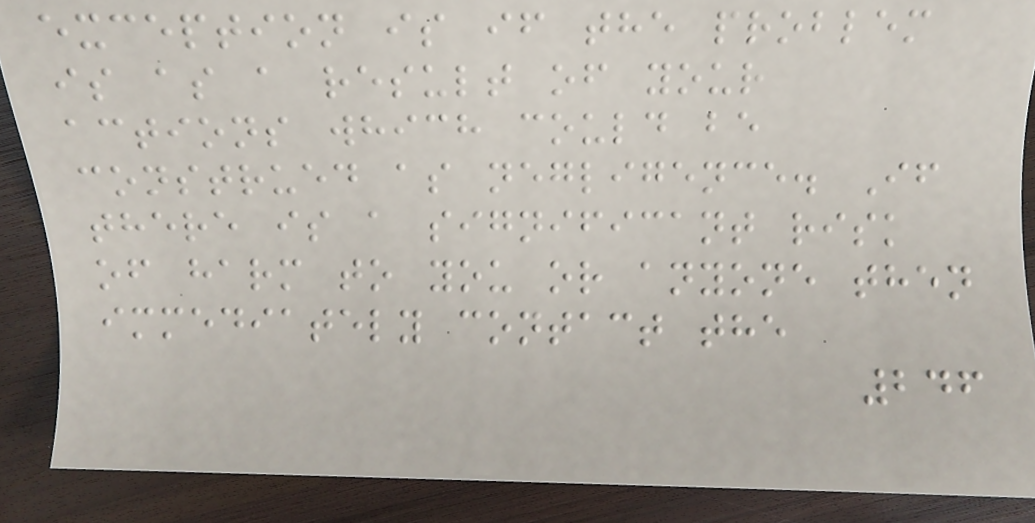exception is if the problem
is as a result of your
actions which could be
construed as negligence. If
there is a significant risk
of harm to you or anyone then
immediately contact the
246
